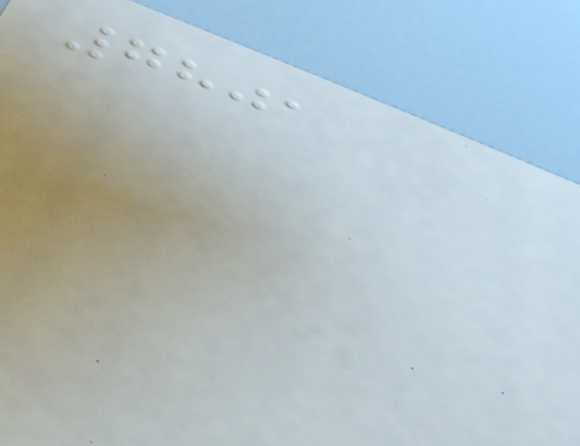7801
